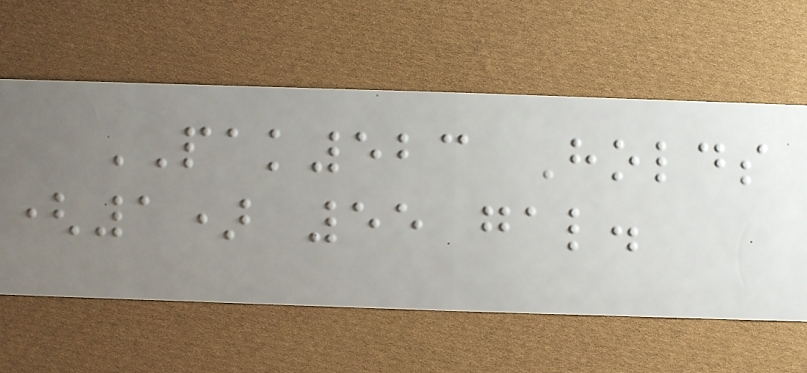PAK523 Holds
(1) 55 gal.
